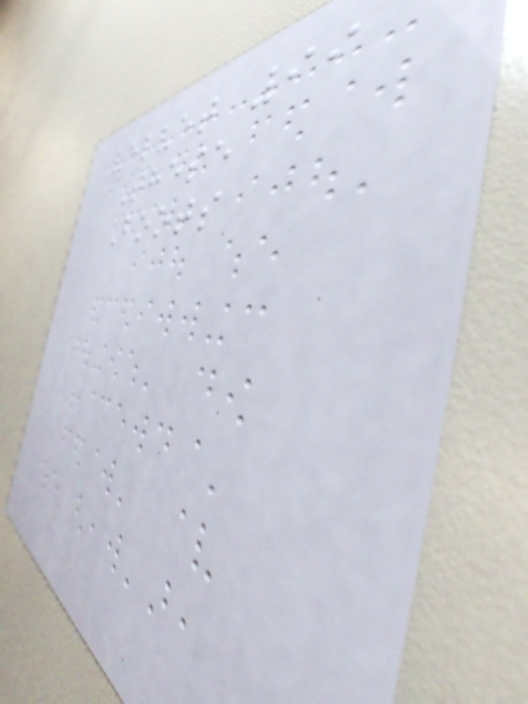Velvet 99
These
Boots
